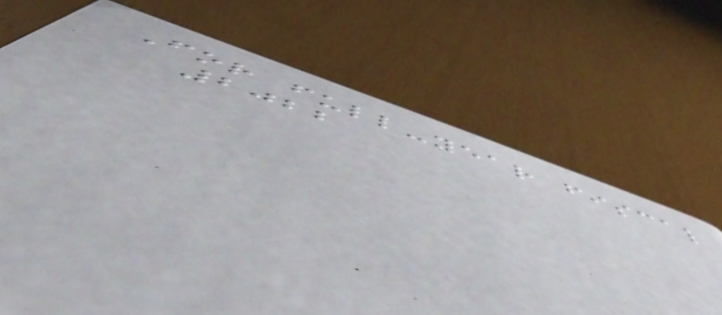For full-year fiscal
2022
